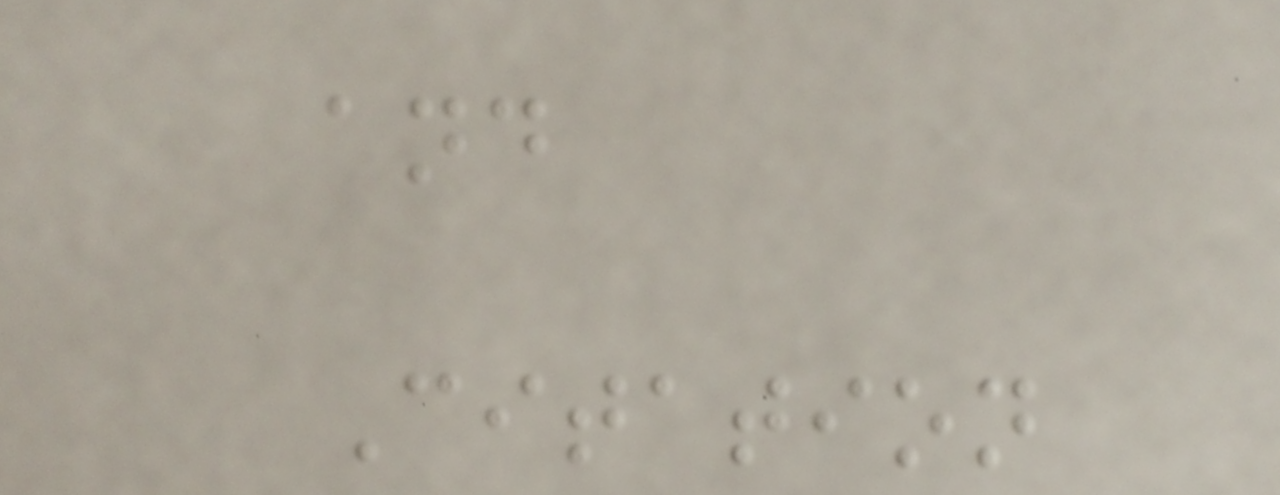and
Citation
